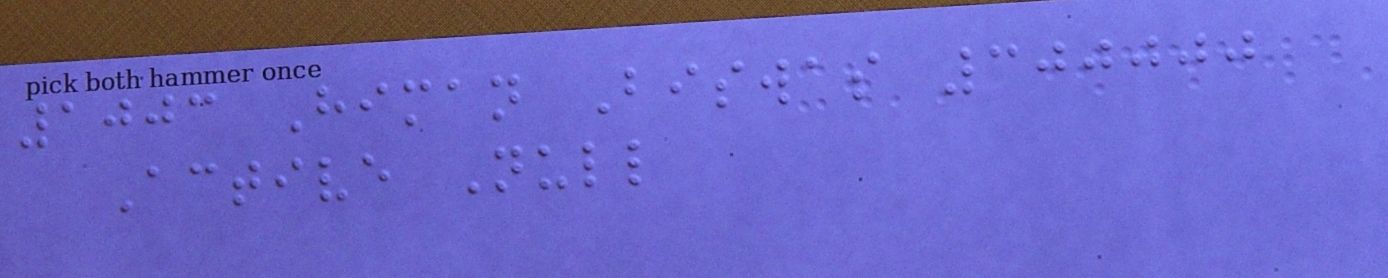1003 Himan Biswas 300000
Active Null
